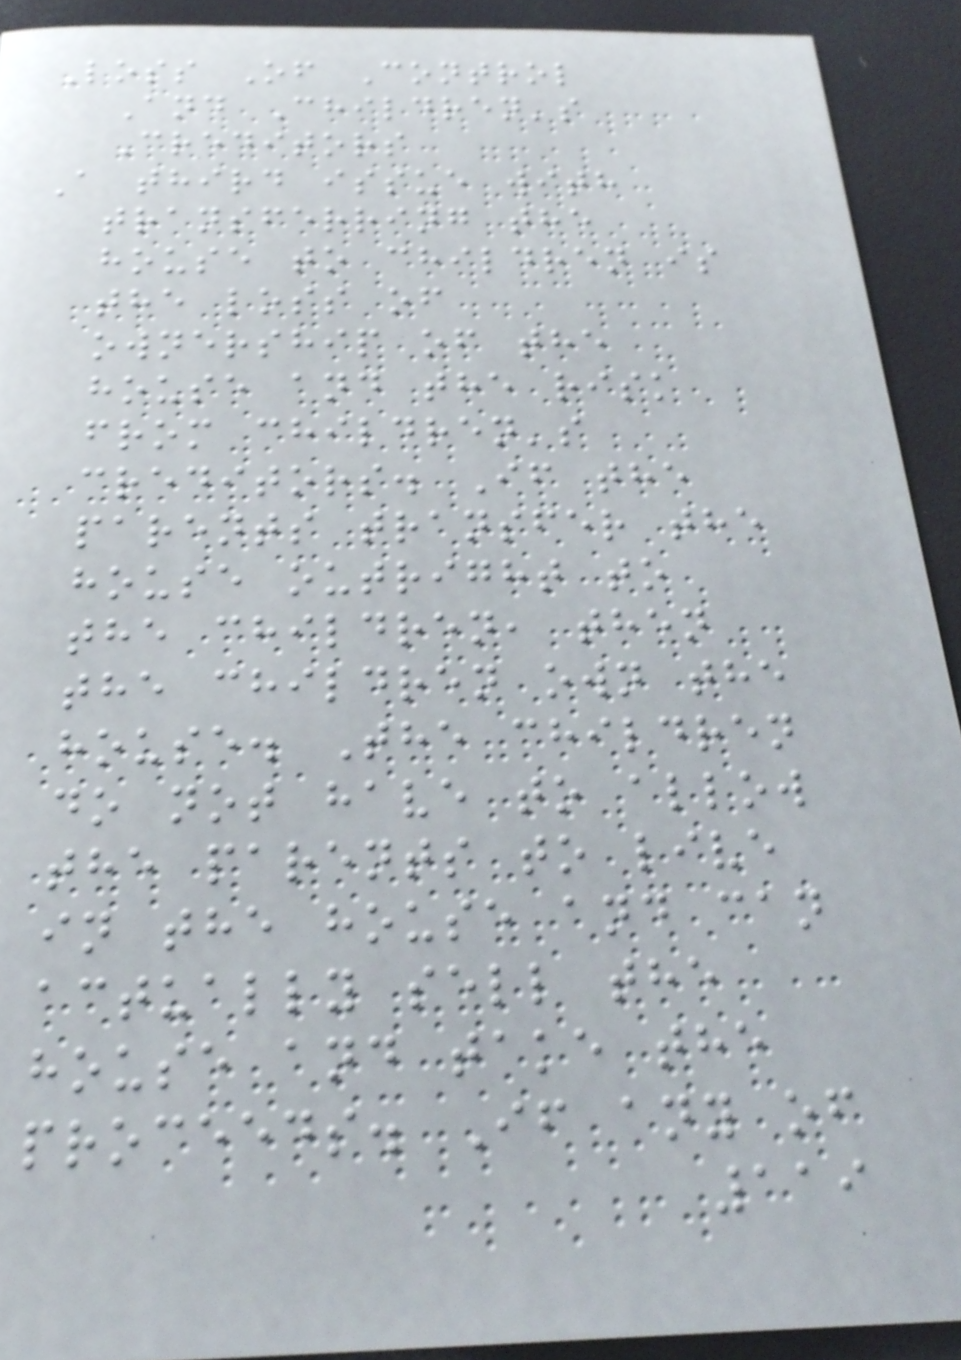Loss Of Control
And Children's
Creditors
A third issue with
transferring the
house to children is
the loss of
ownership of the
house and the risk
from children's
creditors. If the
parents transfer the
house outright to
the children, then
the children own the
house. The children
do not have to allow
the parents to live
in the house and can
actually sell the
house and take the
proceeds. If any of
119
